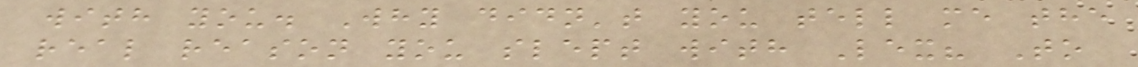with you. Why didn't you tell me the
real reason you slept with Lex? To
